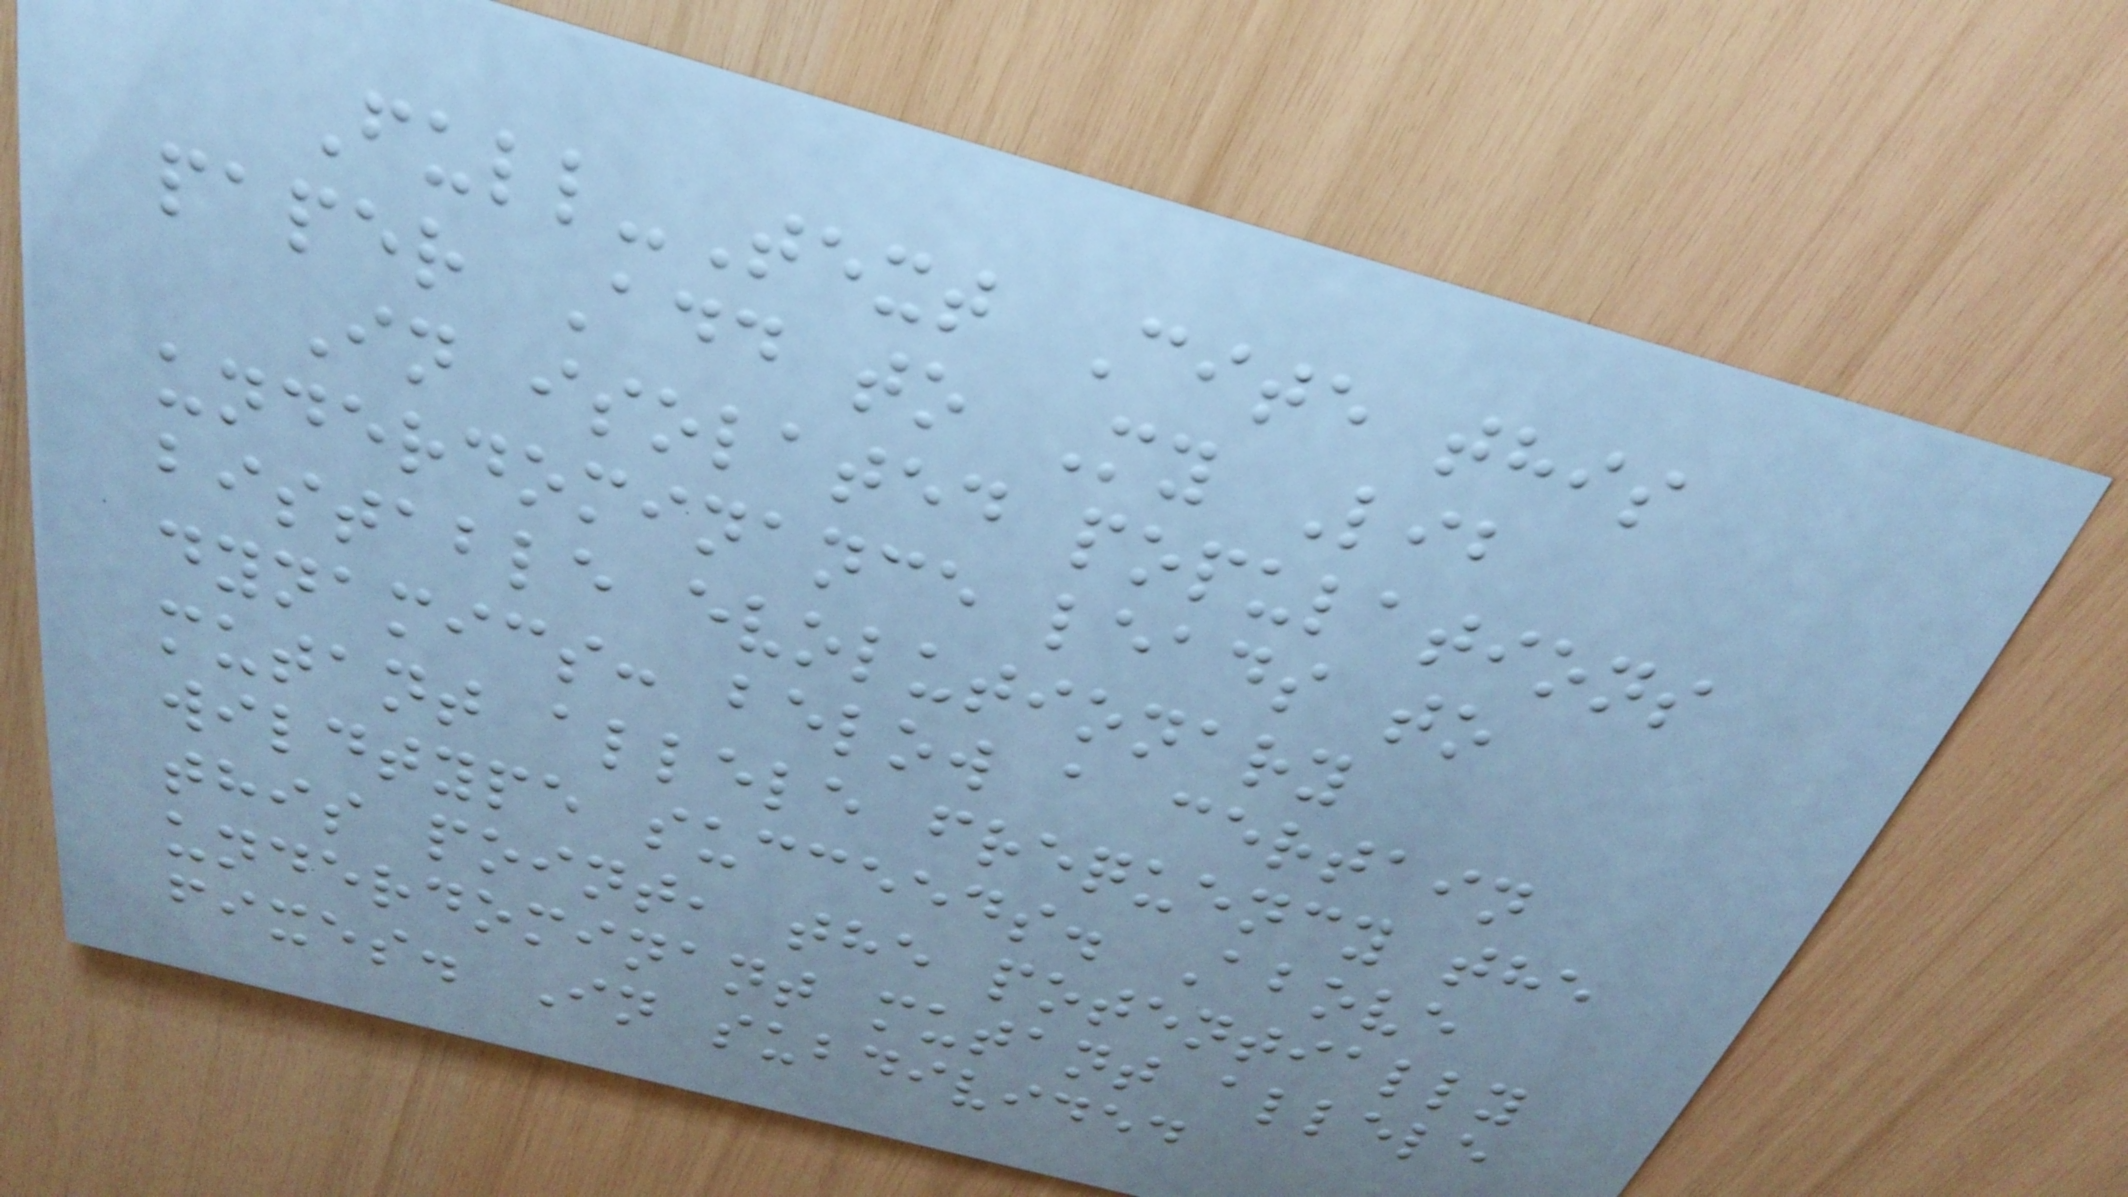Full-Text Cite this
paper Add to My Lib
In isolated populations
underdominance leads to
bistable evolutionary
dynamics: below a certain
mutant allele frequency the
wildtype succeeds. Above
this point, the potentially
underdominant mutant allele
fixes. In subdivided
